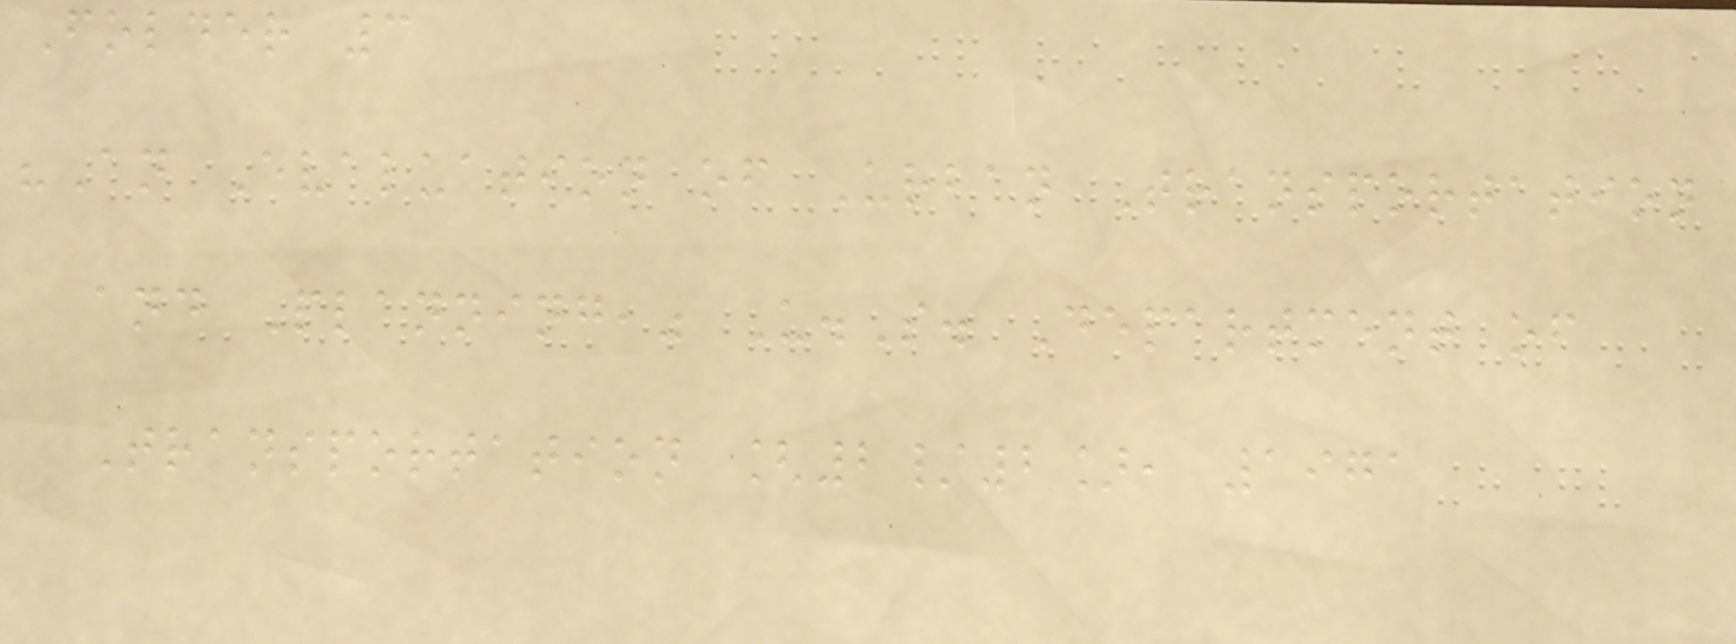Folder 3
"An Evaluation of Urban Transportation
and Planning," U.S. Department of
Transportation [2/2], 1971
